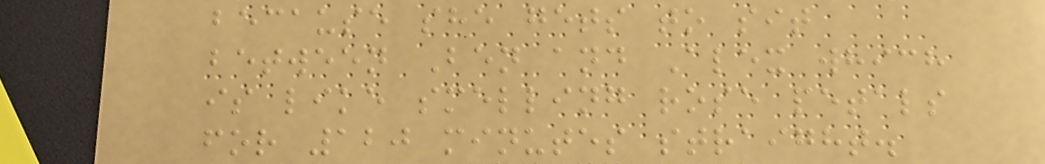because she gets to sit
between Ben and Alex which
is like smelling rose petals
for 120 minutes straight.
